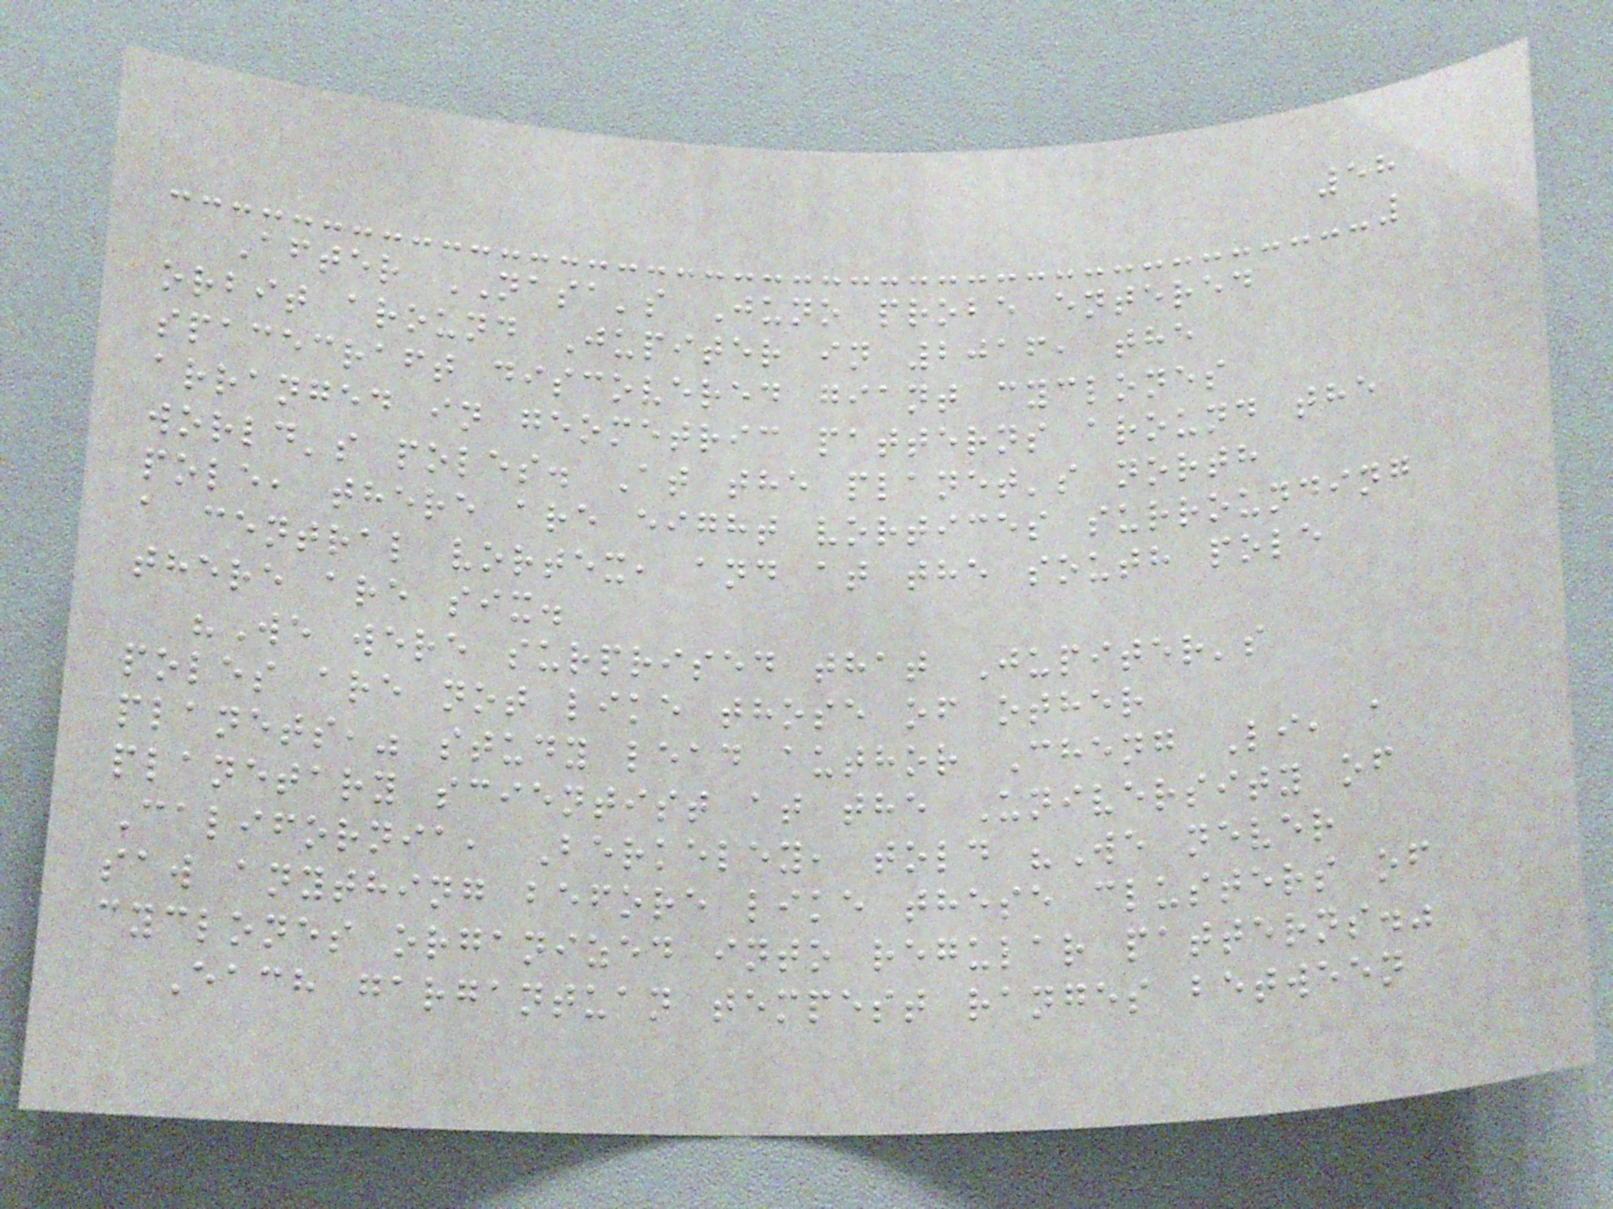58
After NASA's Juno probe entered
orbit around Jupiter in 2016, the
spacecraft discovered giant cyclones
arranged in geometric patterns around the
world's poles. At the planet's north
pole, there are eight vortices surrounding
a central vortex, and at the south pole
there are six.
"We were surprised that Jupiter's
poles are not like those of other
planets," study lead author Cheng Li, a
planetary scientist at the University of
California, Berkeley, told "We never
saw anything before like these clusters of
cyclones organized into regular patterns."
Each gargantuan tempest ranges between
